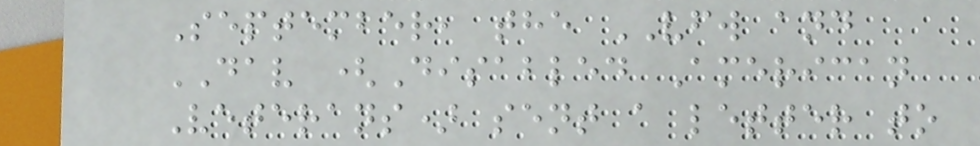September, the VFW and
DAV (Disabled American
Veterans) sent a letter to
